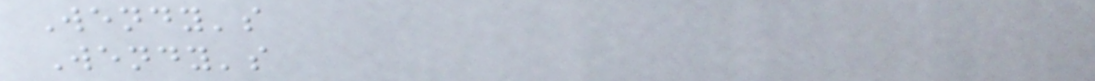Wendy's
Wendy's
